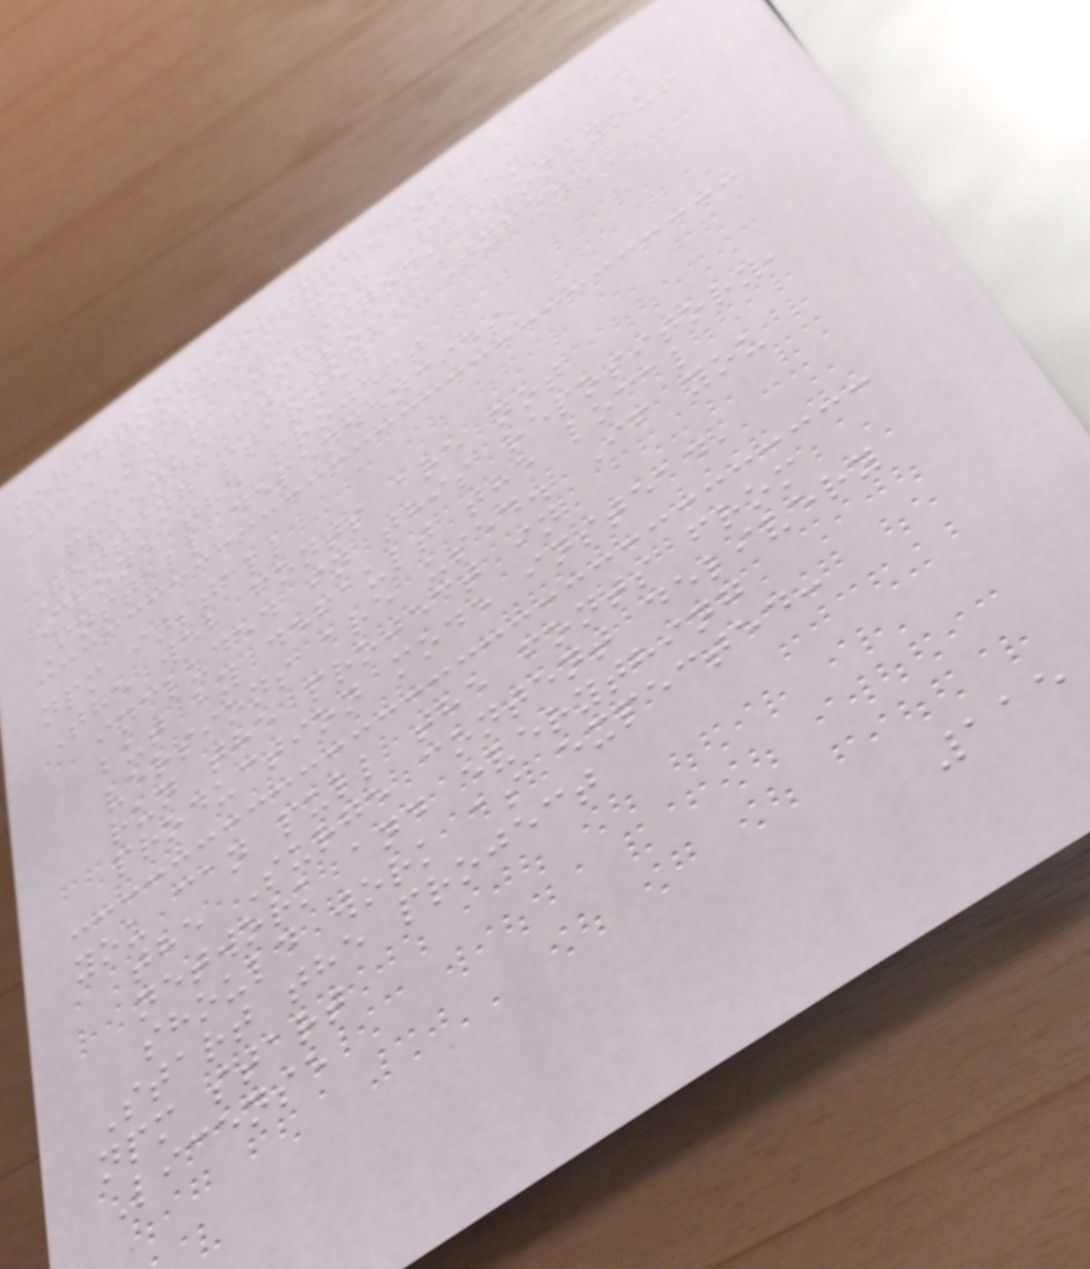moriston.losttype.com
The minisite for Riley
Cran's Moriston, from your
friends at Lost Type.
Getting started
Clone the project
Install dependencies
npm install
The web fonts are not
included in this repository,
but by default the local
versions are used. If you
run the project in
production mode instead,
you can pull the fonts from
the Surge content delivery
network and everything
should work as expected:
Start the project
npm start
License
115
